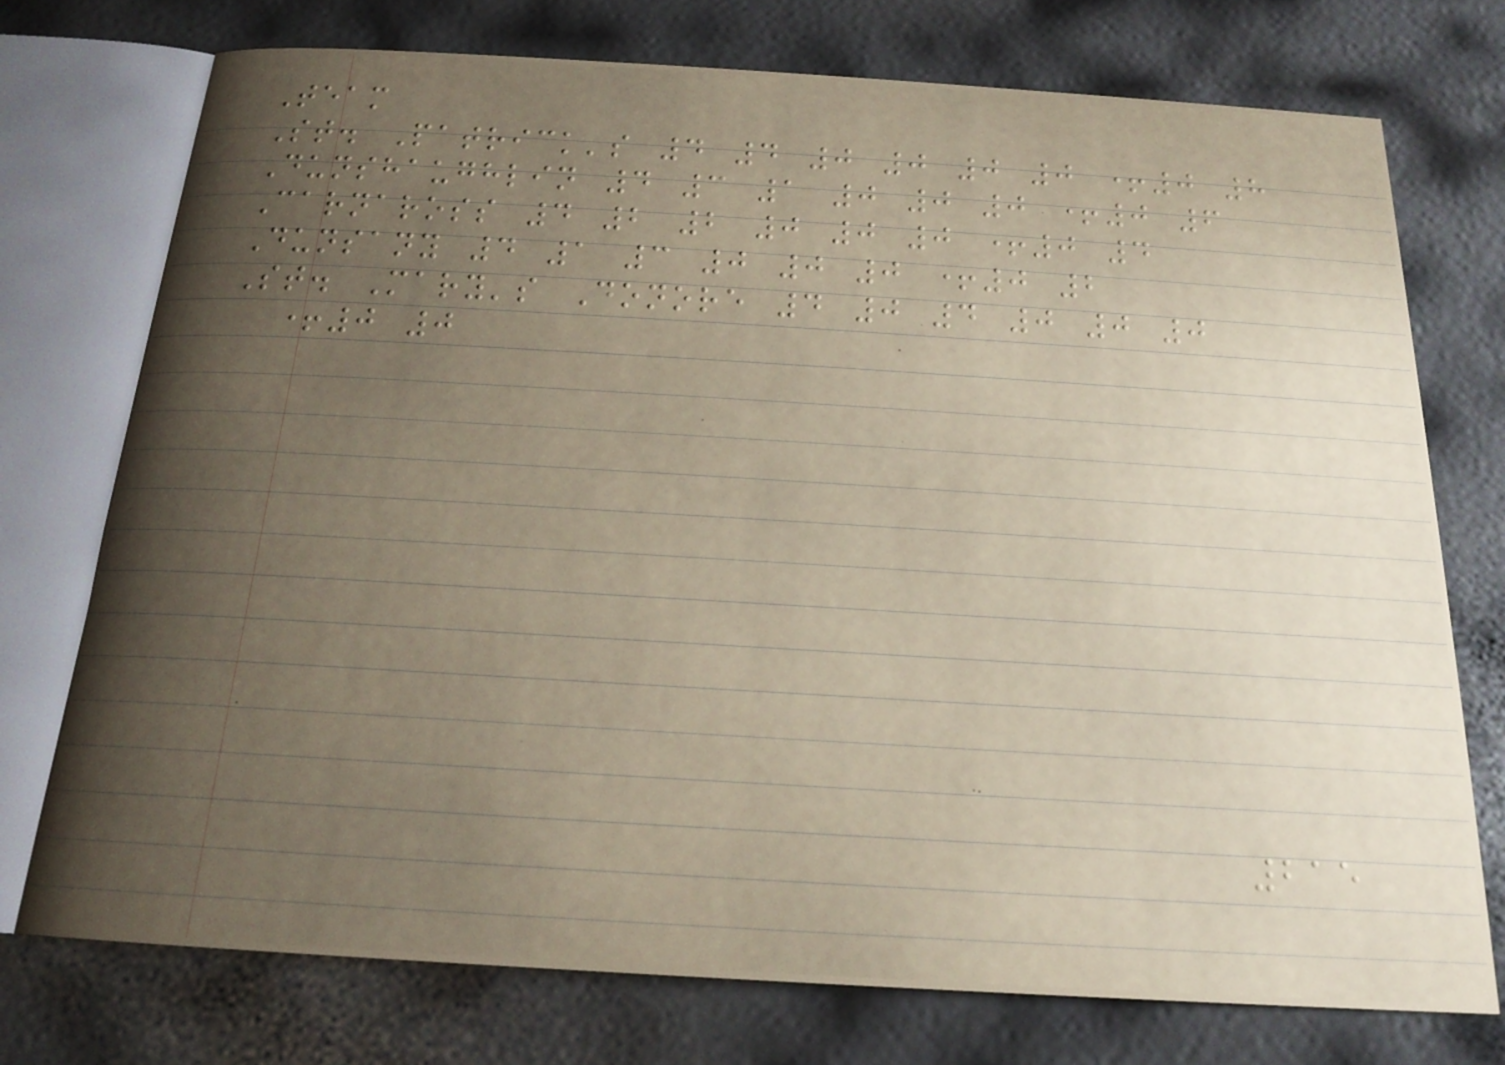Team
St. Patrick's 4 4 0 0 0 0 +0 8
Dunshaughlin 4 3 1 0 0 0 +0 6
Carnaross 4 2 2 0 0 0 +0 4
Dunsany 4 1 3 0 0 0 +0 2
St. Mary's Donore 4 0 4 0 0 0
+0 0
215
